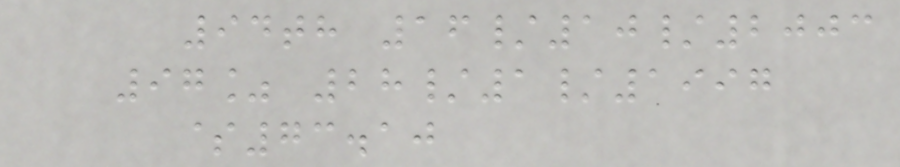94th 16/10/2003
97% 28/1/1997
$73.10
